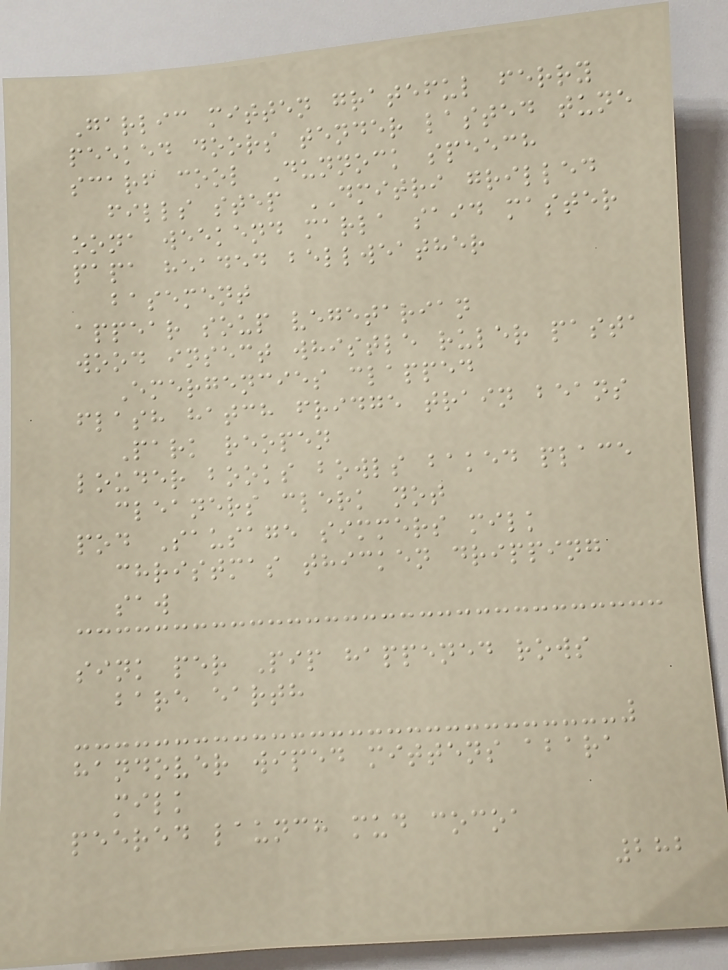Garlic mitten grateful ferry
peeked doors tender lasted tune
scarf cool Dunnock speech
fills step DMITRI grilled
oona weekend marla said master
papa headed bellweather
basement
appear soup vegetarian
wood insect whistle ruler pasta
Emergencies clapped
flash hatch fridge train beans
Park reopen
louder books bowls baked place
cleaners clerk not
pod Sausage simmers milk
christmas thicken dripping
saw
sink per Pip happened rows
bare earth
handover wiped mittens abara
milk
peered launch mud cocoa
282
